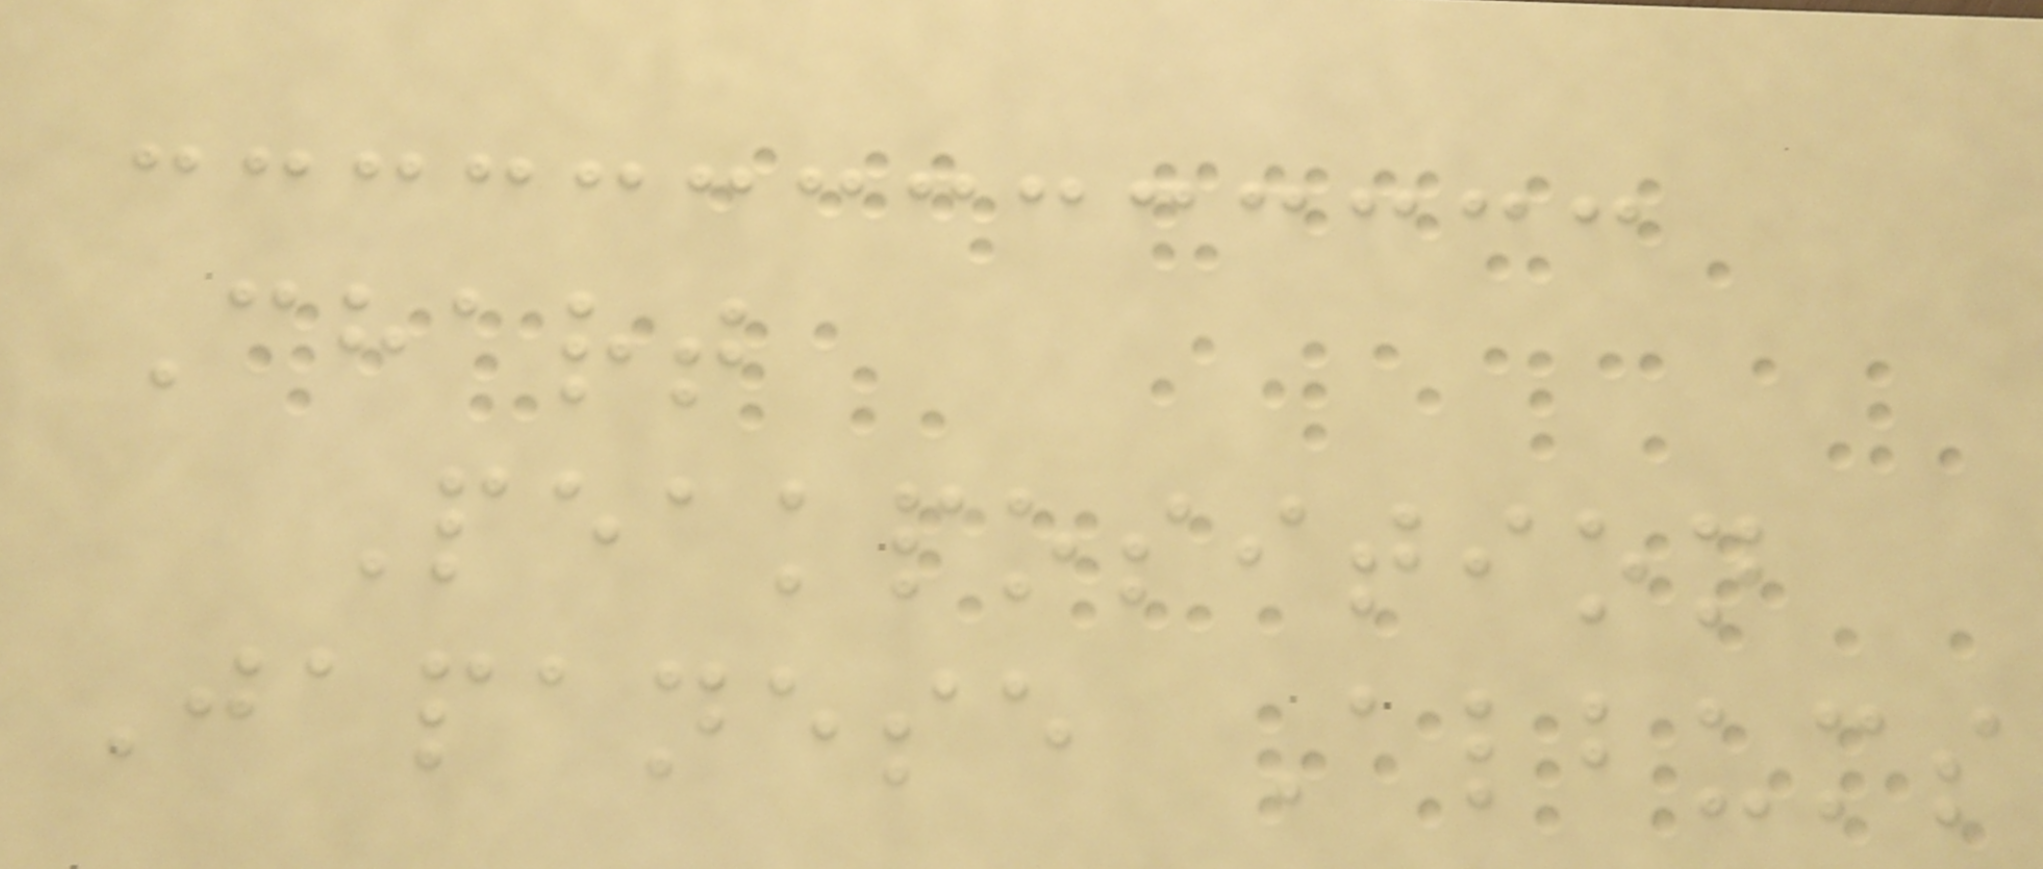Chart
Peakposition
Japanese Albums
